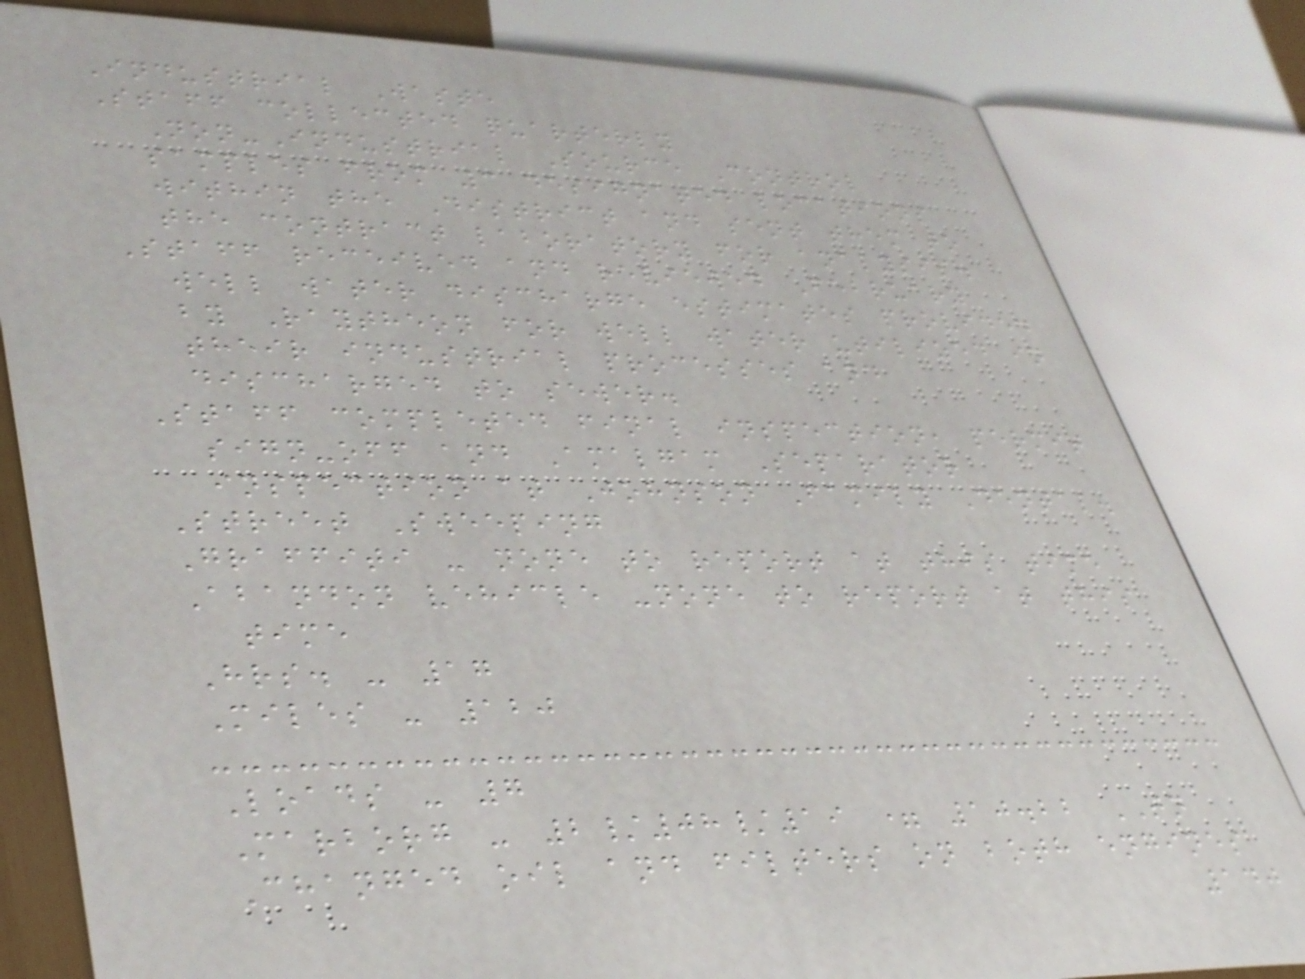Industrial Waste
Staff collected quarterly
Non-Industrial Source Control
samples from 3 designated locations
within the District and sent them to
the contract laboratory for analysis.
Staff received and reviewed February
well water discharge estimates provided
by Raytheon for well water utilized in
their industrial processes and
discharged to sewer.
Staff completed final inspection, permit
sign-off and Amalgam Separator
inspection at Johnson Family Dental.
Street Sweeping
Graffiti - none to report at this time
Abandon vehicle -none to report at this
time
Hrs. - 17
Miles - 120
Loads - 7
Marborg - 2/08/19 = 10.22 TN
Changed oil and filters on both engines
140
